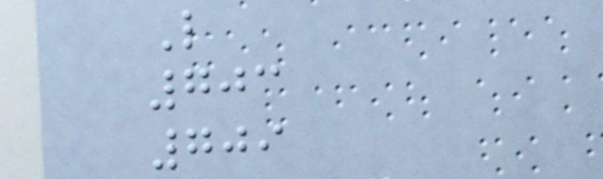L
703
709
